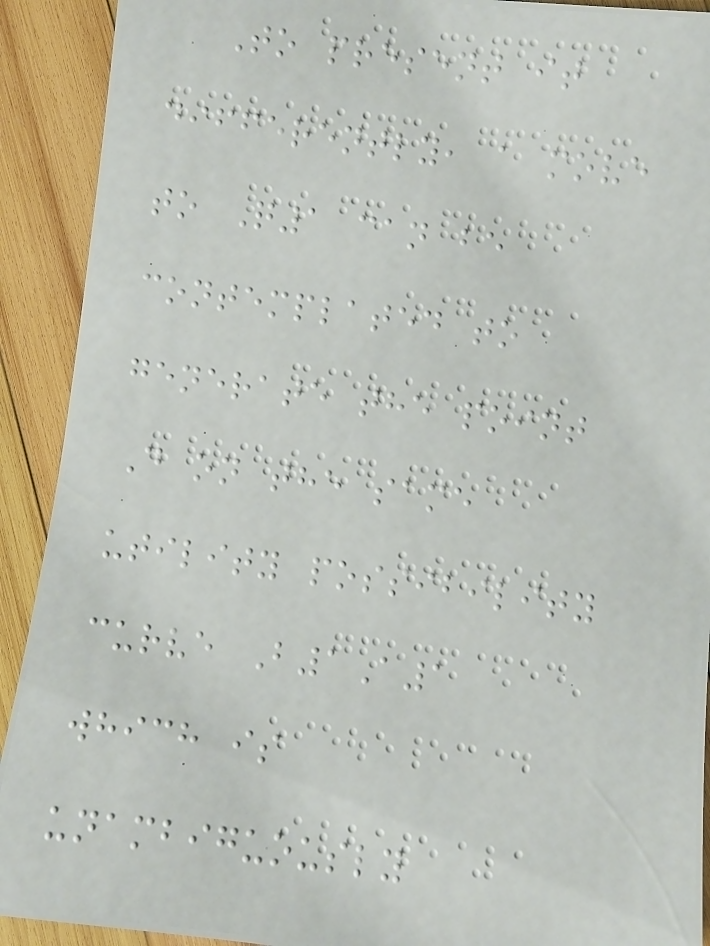To present it
differently, a move
to Q1 can be
contemplated to
generate the point
D on the same
utility possibility
curve B1A1
which is
unambiguously
